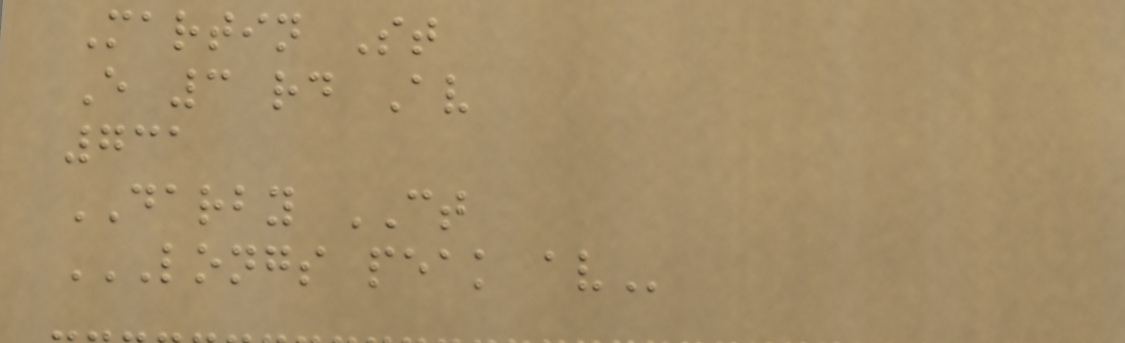Martin St
E 3 rd Av
731
DARBY CT
LONGS PEAK AV
